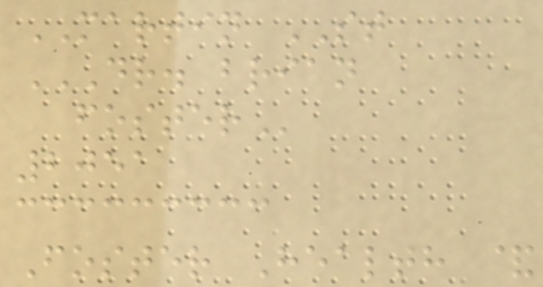MARTIN ST
DR. BRIAN
FOSTER
2051
Foster Health &
